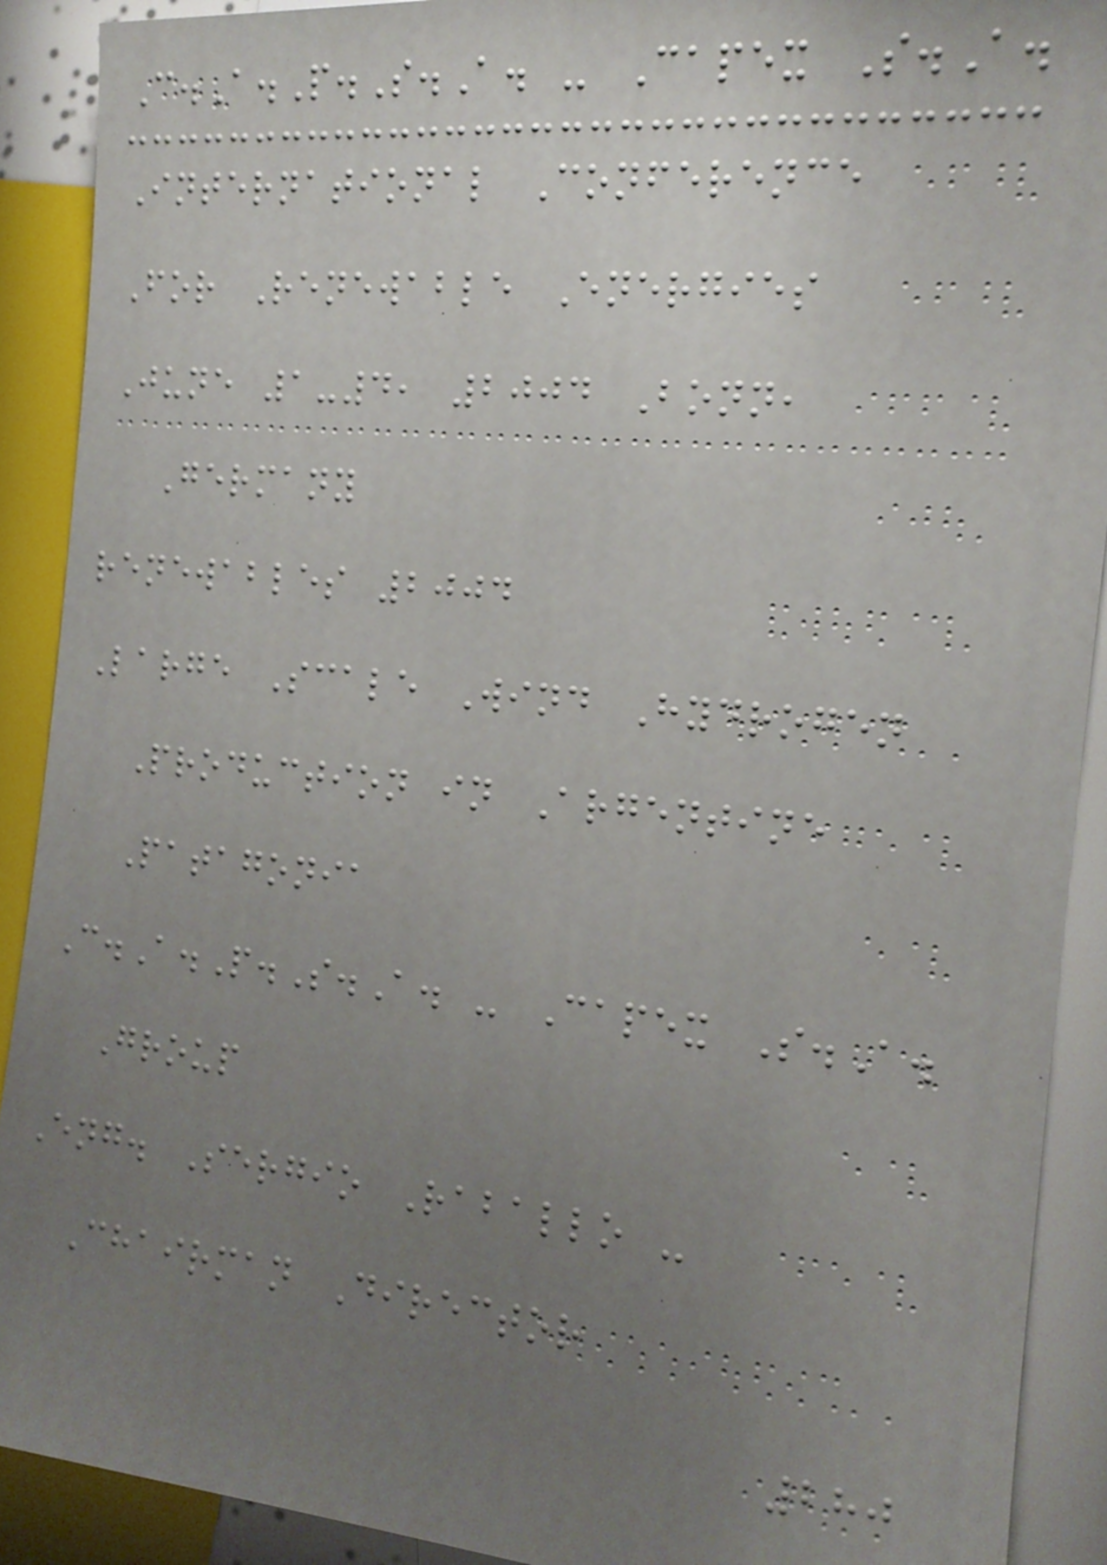C.A.P.S.A. - Capex S.A.
International Conference
For Renewable Energies
June 1-4, 2004 Bonn,
Germany
renewables 2004
Large Scale Wind Hydrogen
Production in Argentine
Patagonia
C.A.P.S.A. - Capex S.A.
Group
Eng. Sergio Raballo -
Chairman Director
280
